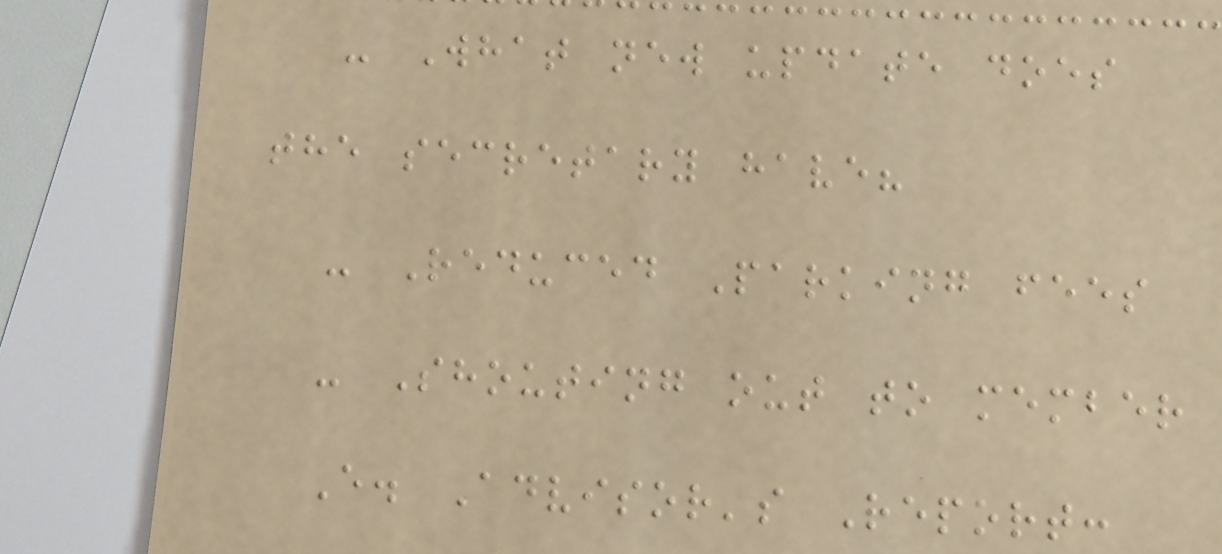- What new update does
the secretary have?
- Reduced Parking fees
- Shouting out to member
E. Advisor's Report:
